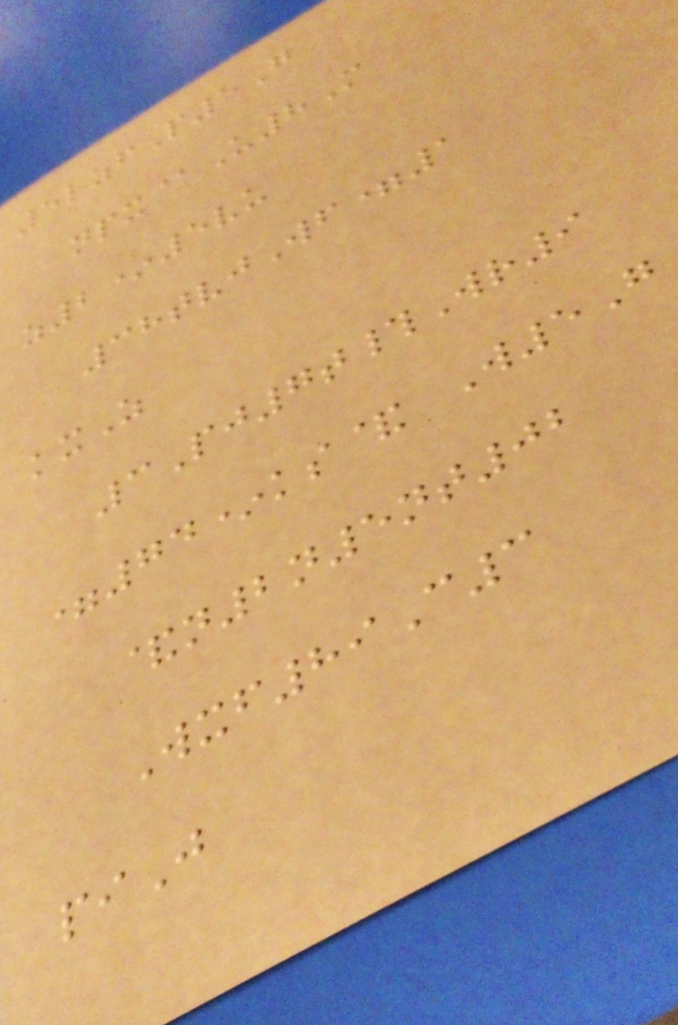5lzfP5G
npx@U8M
z2*5vu
38tvjWf=1
kxZ
3Pj7t#Wr9
=74*ks& W5G
&n2n5nt02
Wxf89C3
piJ
